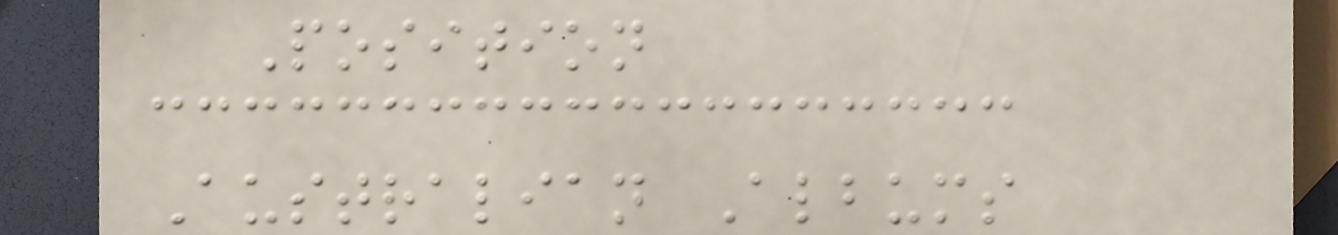Position
Australian Albums
